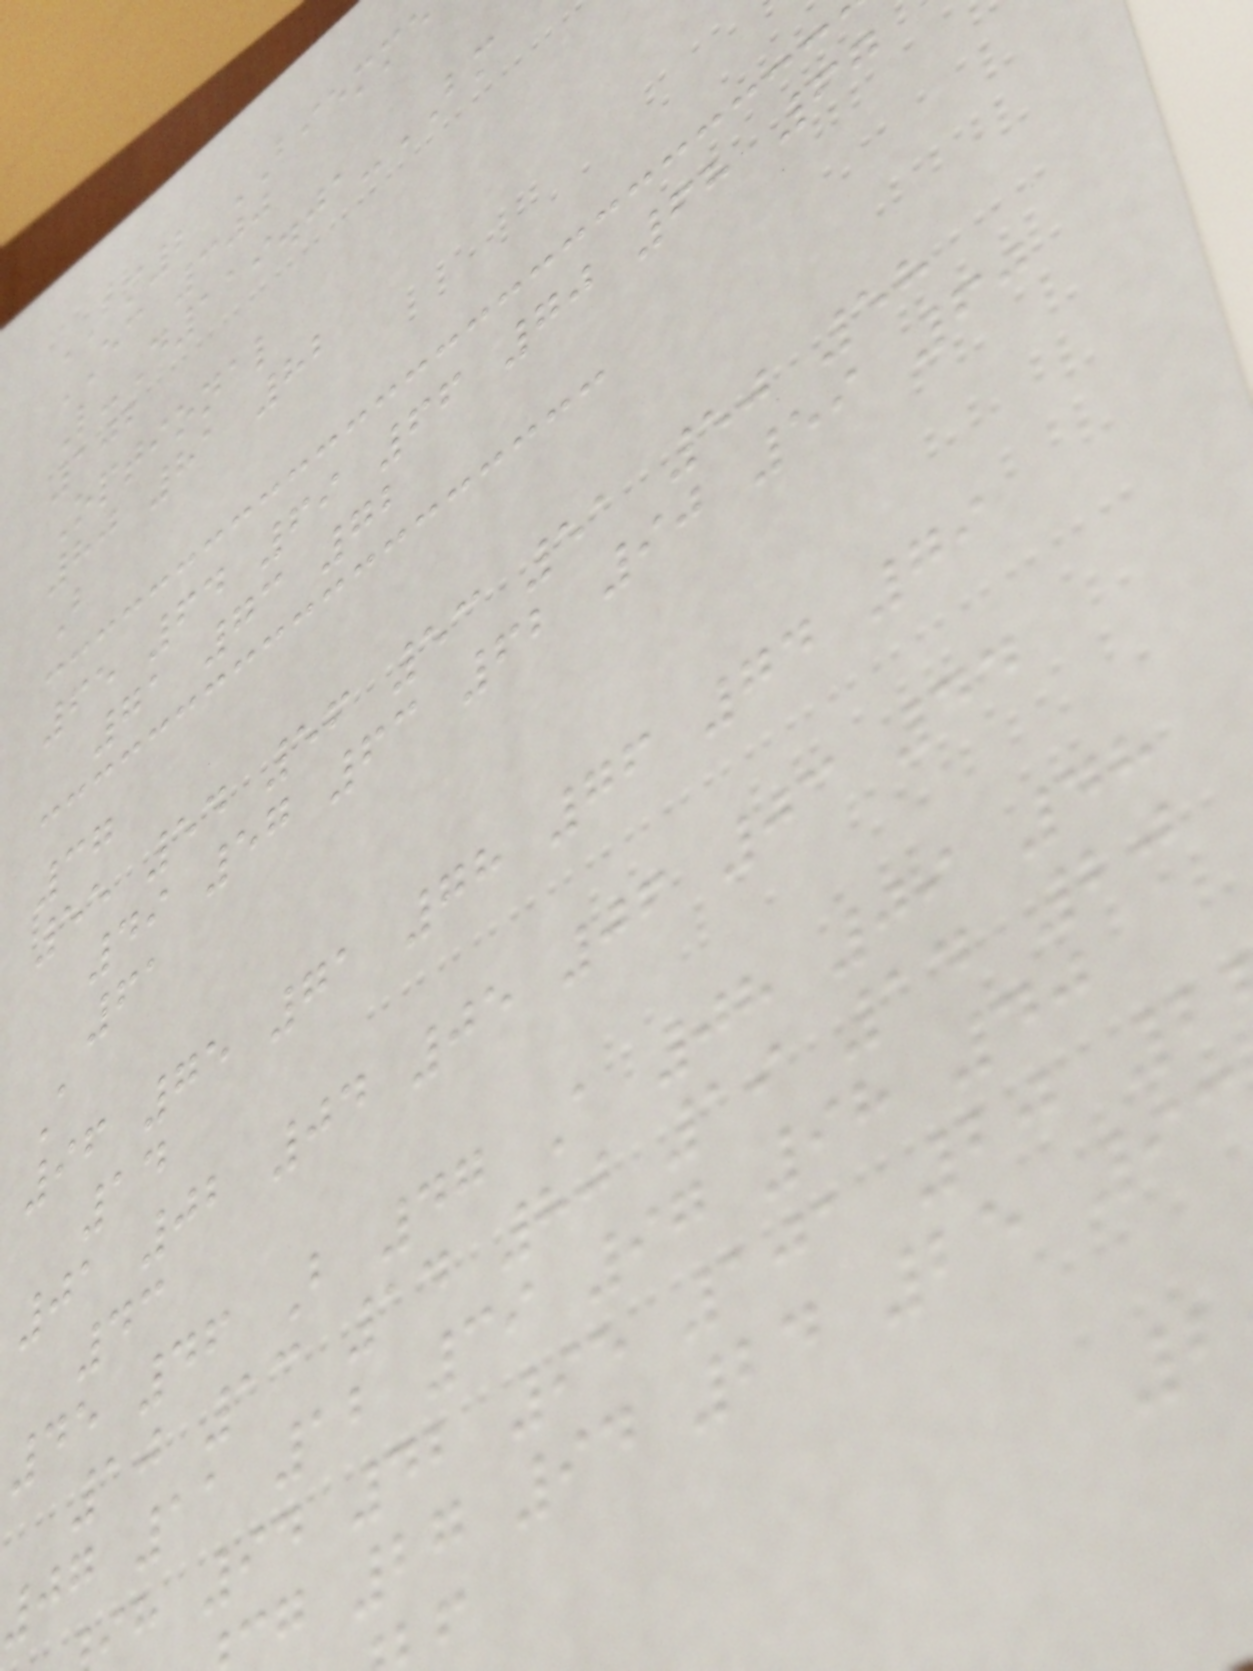BM2 BIEMME
EC 300
L-D119.01-BM
102
Optional
80 81 82
B
65 64 69 66 70 68 67
71 73 72
37
55 54 56 53 51 50 58
49 57 63 62 90 59 60
61
A
96 75 71 78 76 74 79
14
01 02 04 05 06 03 44
43
45 46 B 47 A 08 09 48
10 13 14 80 19 14 20
07 11 12 39 97 98 40
h 94 42 95 101 20 2
g 27 94 24 25 93
